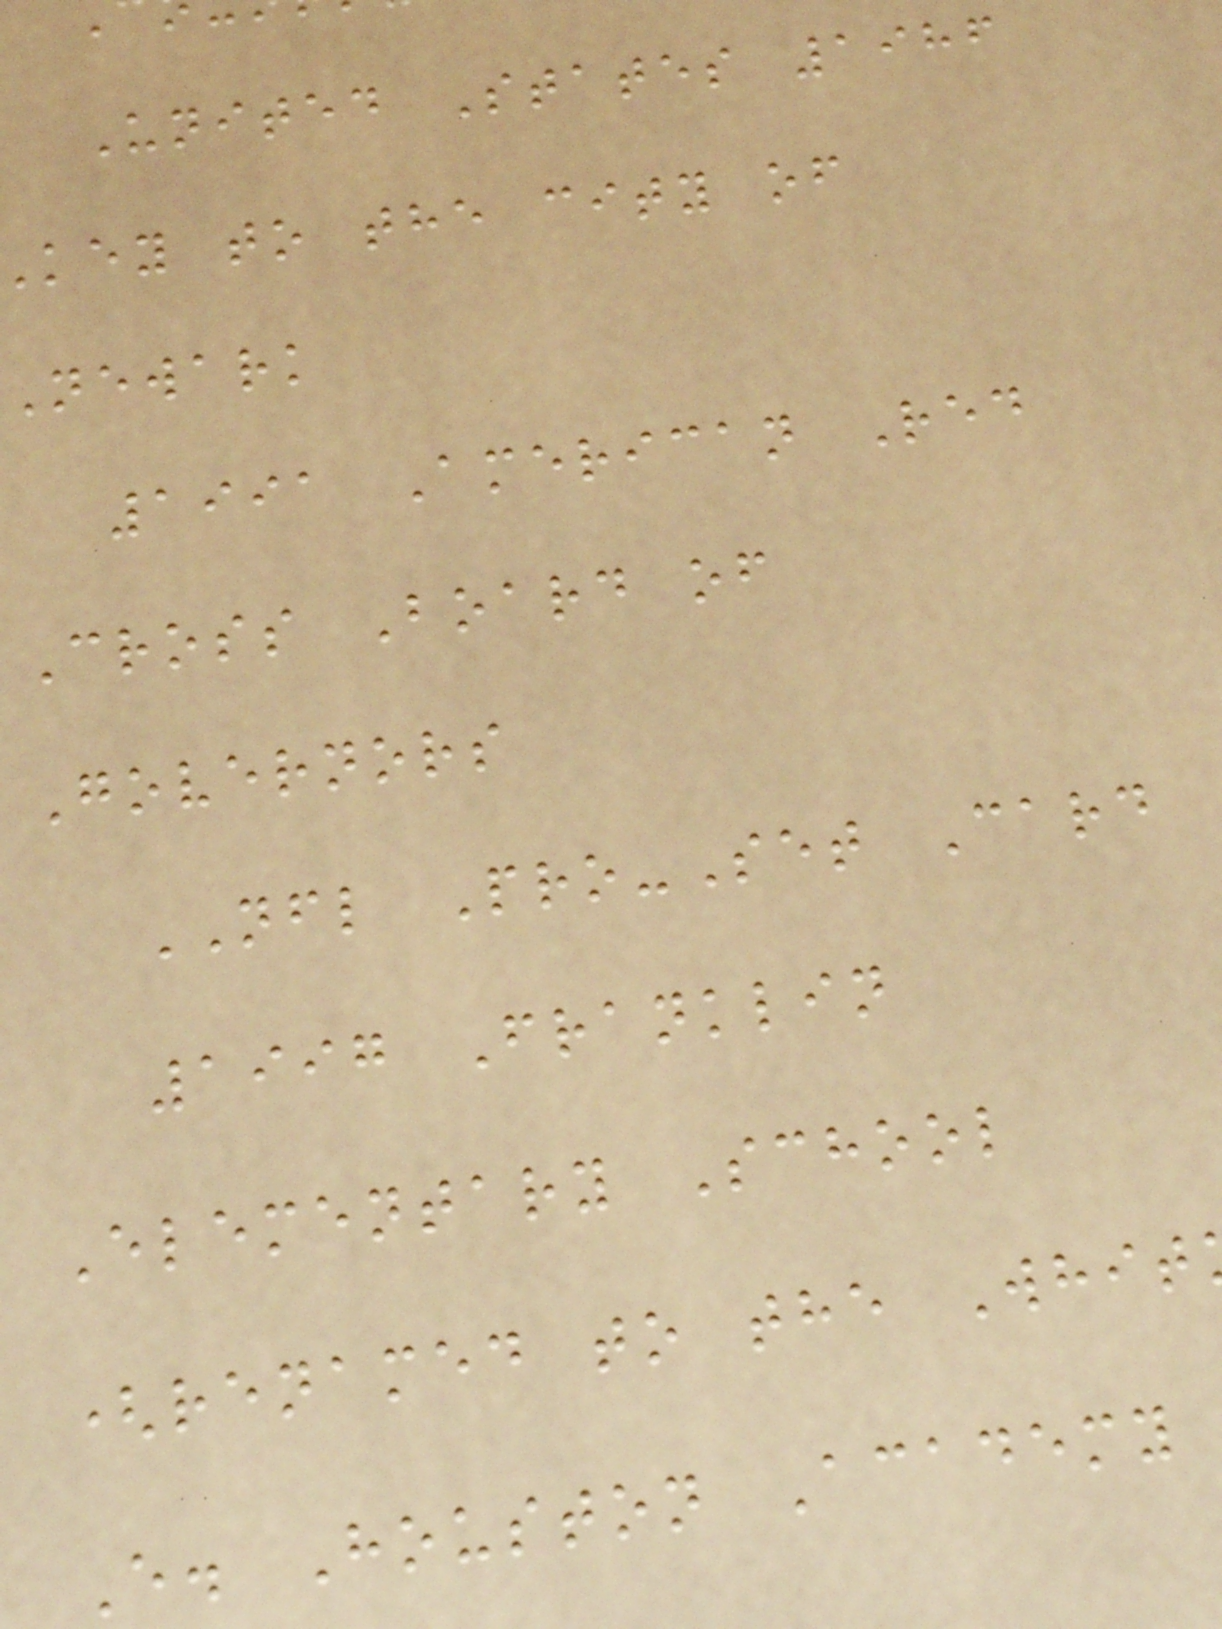United States 1986
key to the city of
Newark
1991 American Red
Cross Board of
Governors
NFL Pro-Set Card
1997 Franklin
Elementary School
(renamed to the Whit
E. Houston Academy
